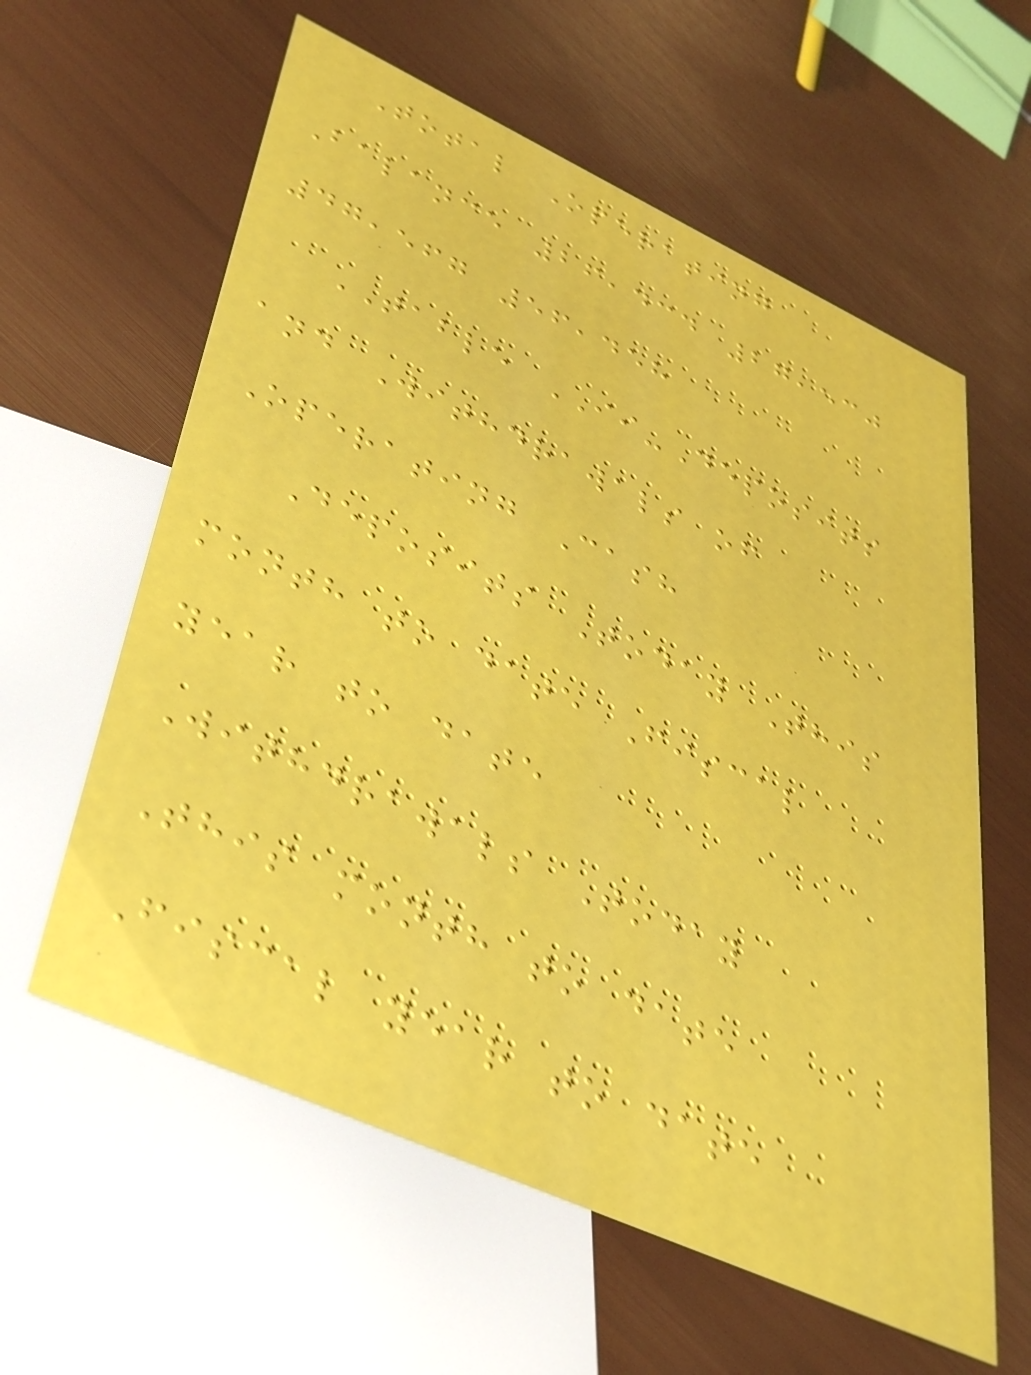Total Operating
Balance 26,434 27,530
47,567 56,458
TABLE II-Deposits
and Withdrawals of
Operating Cash
Deposits Today This
month to date Fiscal
year to date
Withdrawals Today
This month to date
Fiscal year to date
